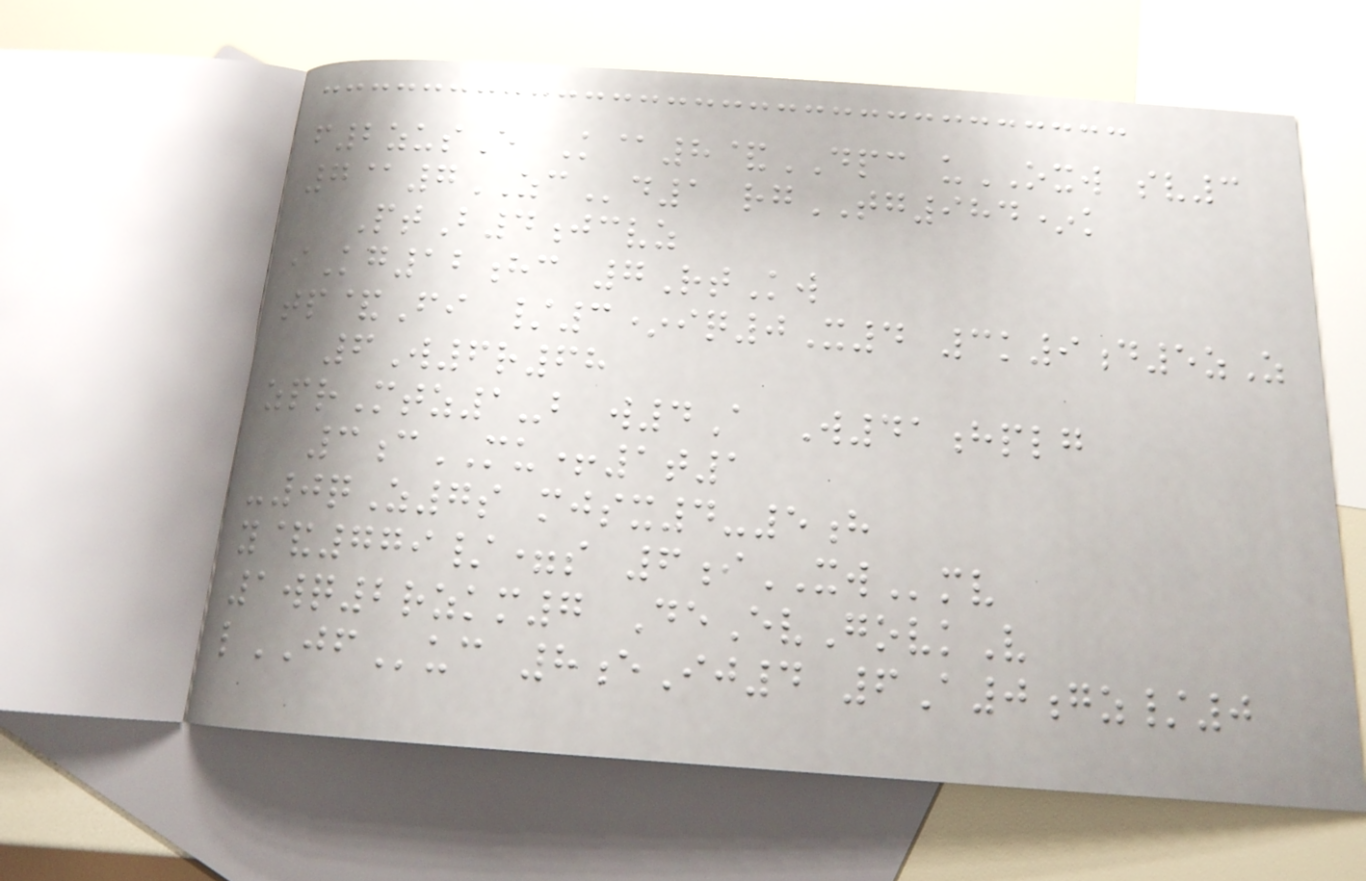f2zusE K@8&DPC uOXW sv3
7@7ZCd1 rgTG984*k
PtB4jcvz
iKg12hc 7RtKw
tp&Fi /3*iq0X4 3k9d5zZ
6W6r68
zprMtz1-b w4A W41hplg
3cMU+1t1
-0qZ7s mjsx4-5h
y&779/=s 6iXWmv
1wq2rzkm7 DeEvGovkV
lJFuc 8eIj4 6A0gz/0
